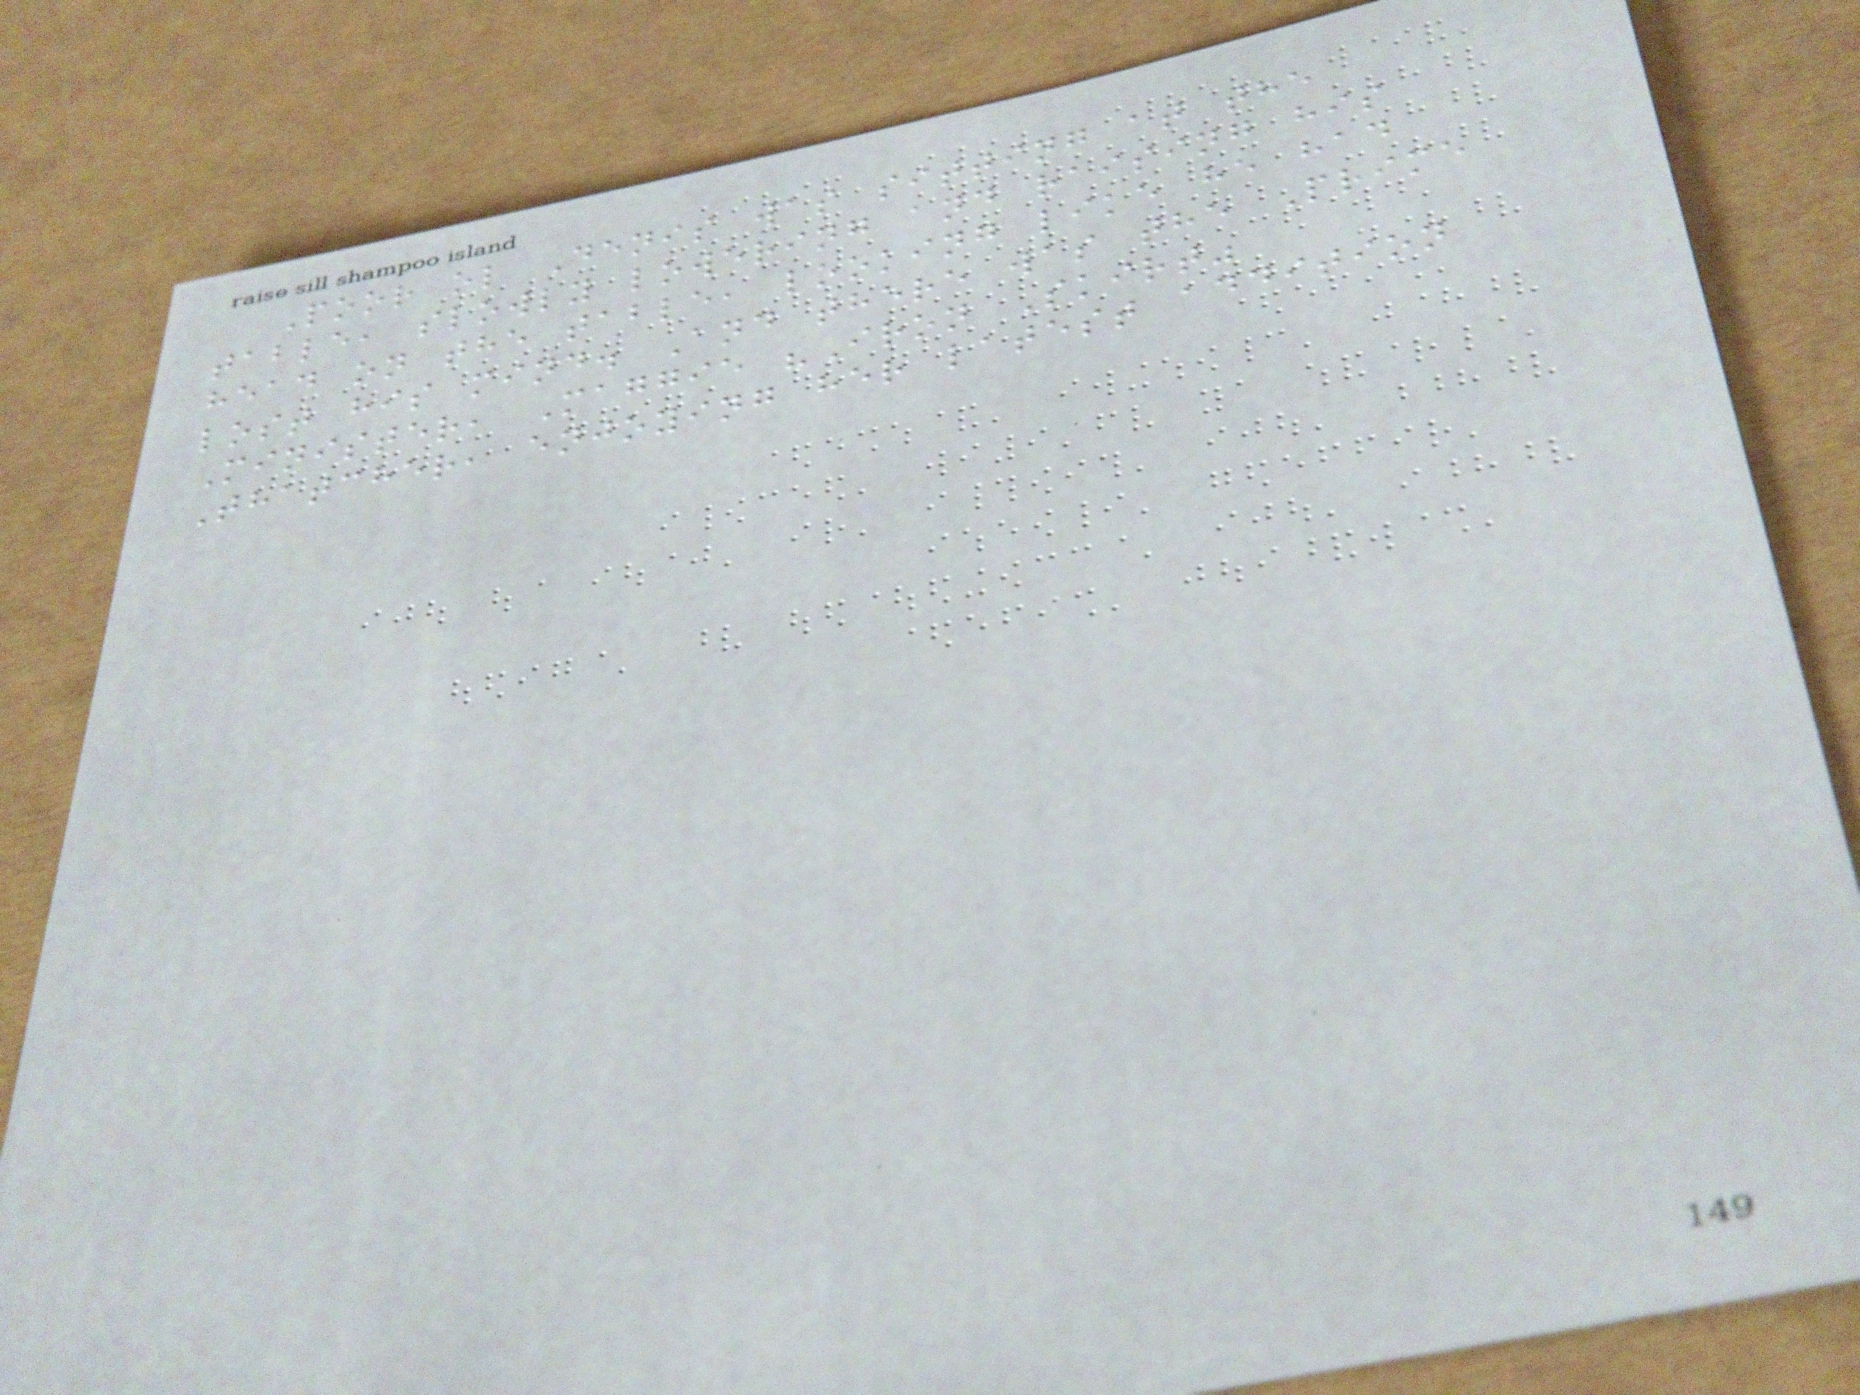Poor ol Denis was sitting at the
table, slowly lowering and raising his
head on the table, looking like he had
lost his mind. And there was the Prime
Minister, Maggie "Iron Skirt"
Thatcher, enjoying her latest addition
